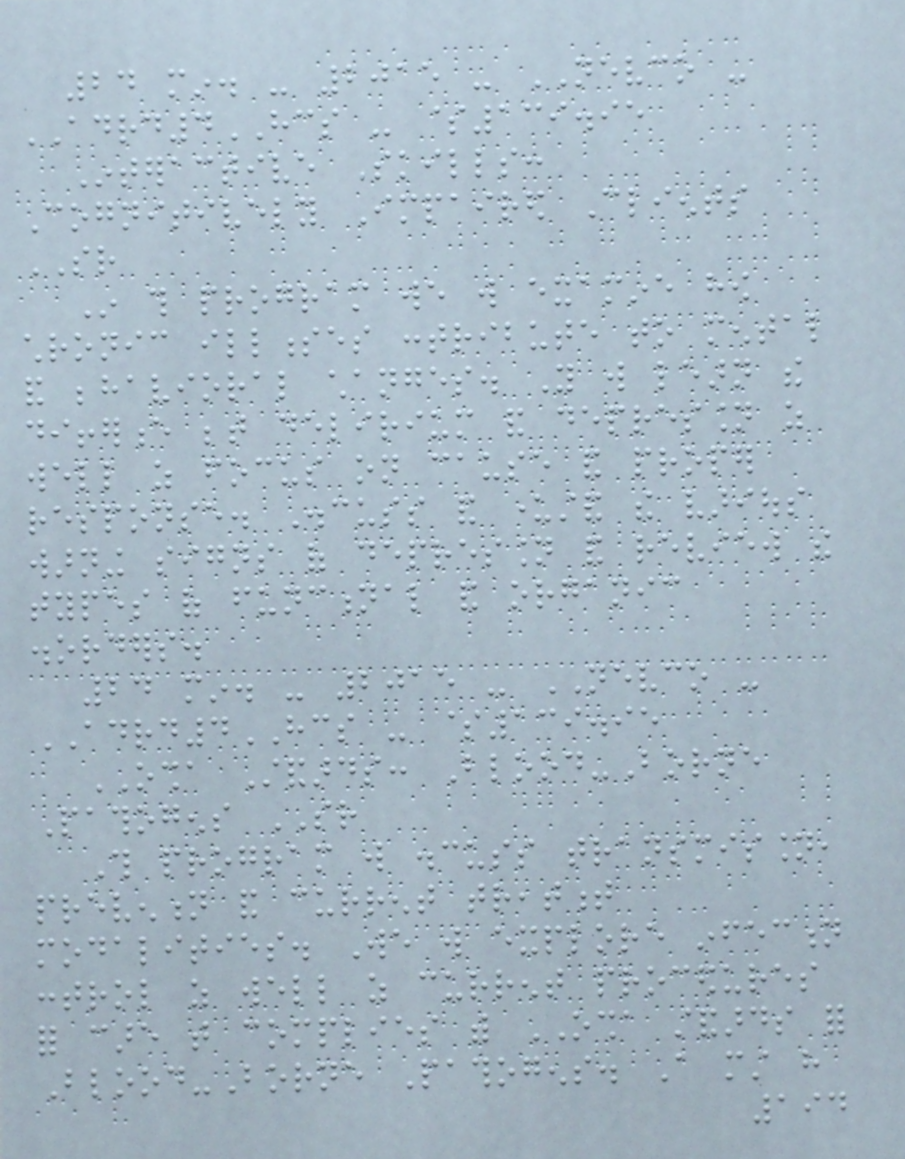24 min. - 2015 - NEVCO -
ADRD4HCS - $139.95
Interactive Skills:
Cognitively Impaired Clients
SR
In this program we will examine how
chronic illnesses contribute to mental
and behavioral changes. You will learn the
difference between delirium and depression as
well as focus on cause and proper
response. Discuss and understand the various
warning signs of depression and review the
types of functional and organic
disorders.
24 min. - 2015 - NEVCO -
ADRD4HCS - $139.95
OSHA Standards: Blood-Borne
Pathogens SR
This program will discuss transmission,
prevention and current treatment
modalities. We will explore infection
control as well as current procedures
for care that complies with OSHA standards for
Blood-Borne Pathogens. A must have
194
